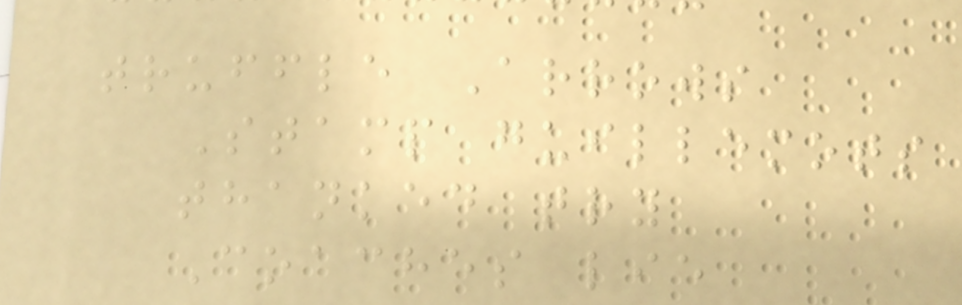truffle Arrows
Stamp guillemots
thanked try
Coaches lie
